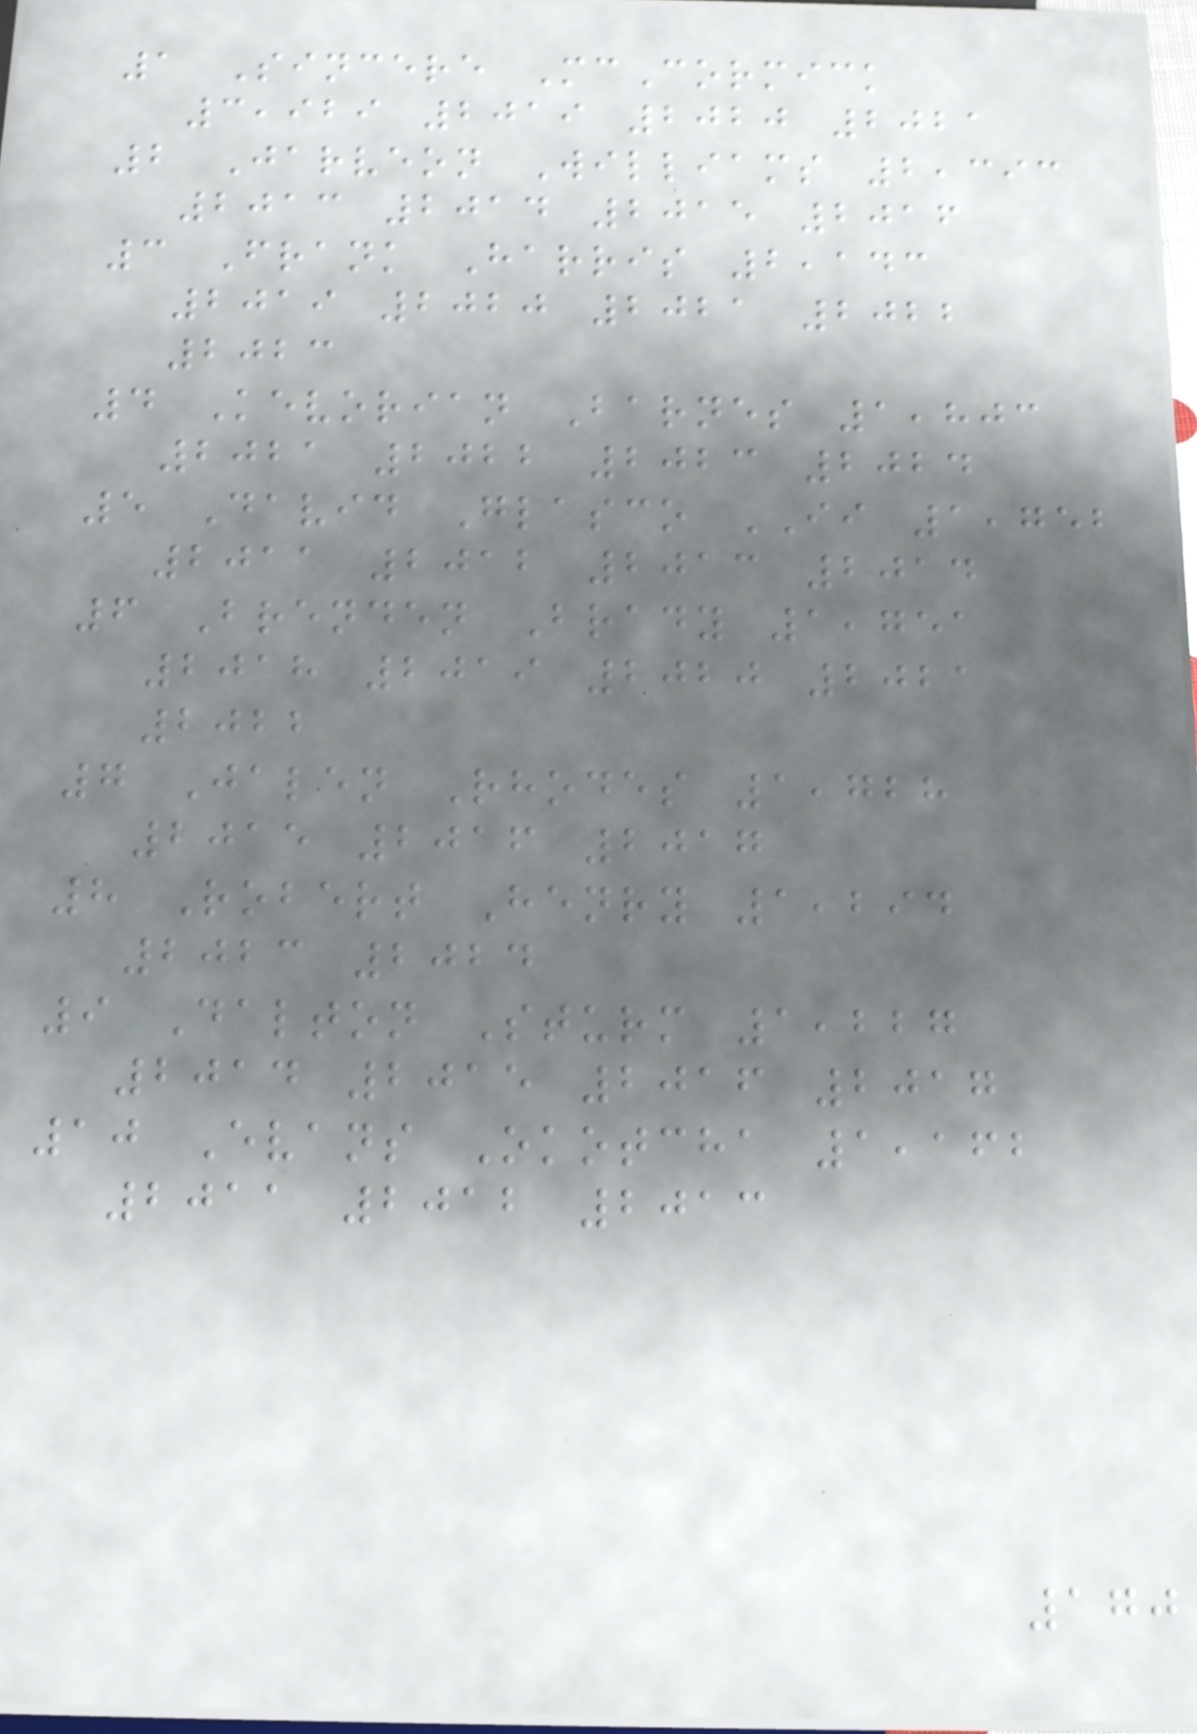1 Sincere McCormick
3,929 2019 2020 2021
2 Jarveon Williams 2,393
2013 2014 2015 2016
3 Frank Harris 2,143
2019 2020 2021 2022
2023
4 Kevorian Barnes 1,803
2021 2022 2023 2024
5 David Glasco II 1,752
2011 2012 2013 2014
6 Brenden Brady 1,751
2018 2019 2020 2021
2022
7 Jalen Rhodes 1,728
2015 2016 2017
8 Robert Henry 1,294
2023 2024
9 Dalton Sturm 1,227
2014 2015 2016 2017
10 Evans Okotcha 1,162
2011 2012 2013
170
